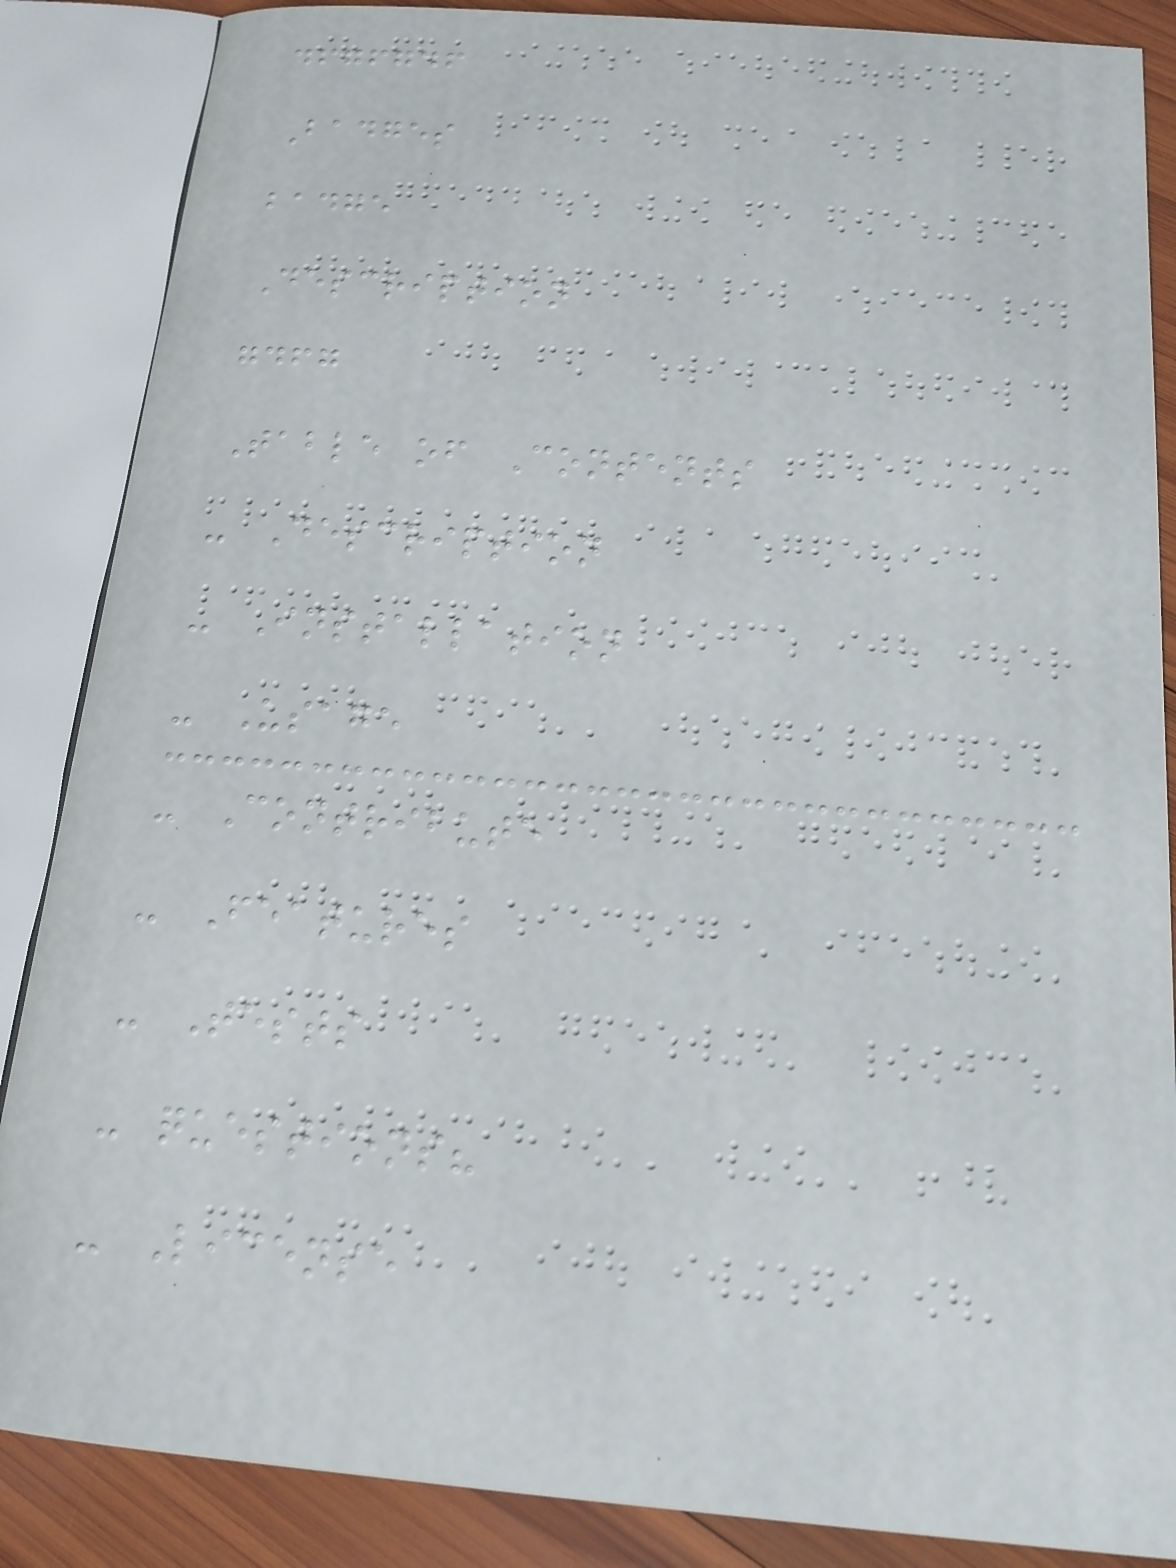dfgfgdf
Badges
badge
Description
gdfg
Table of Contents
- Description
- Installation
- Usage
- Contribute
- Features
- Tests
- questions?
- License
